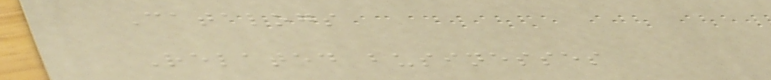Catalogs
Related businesses
